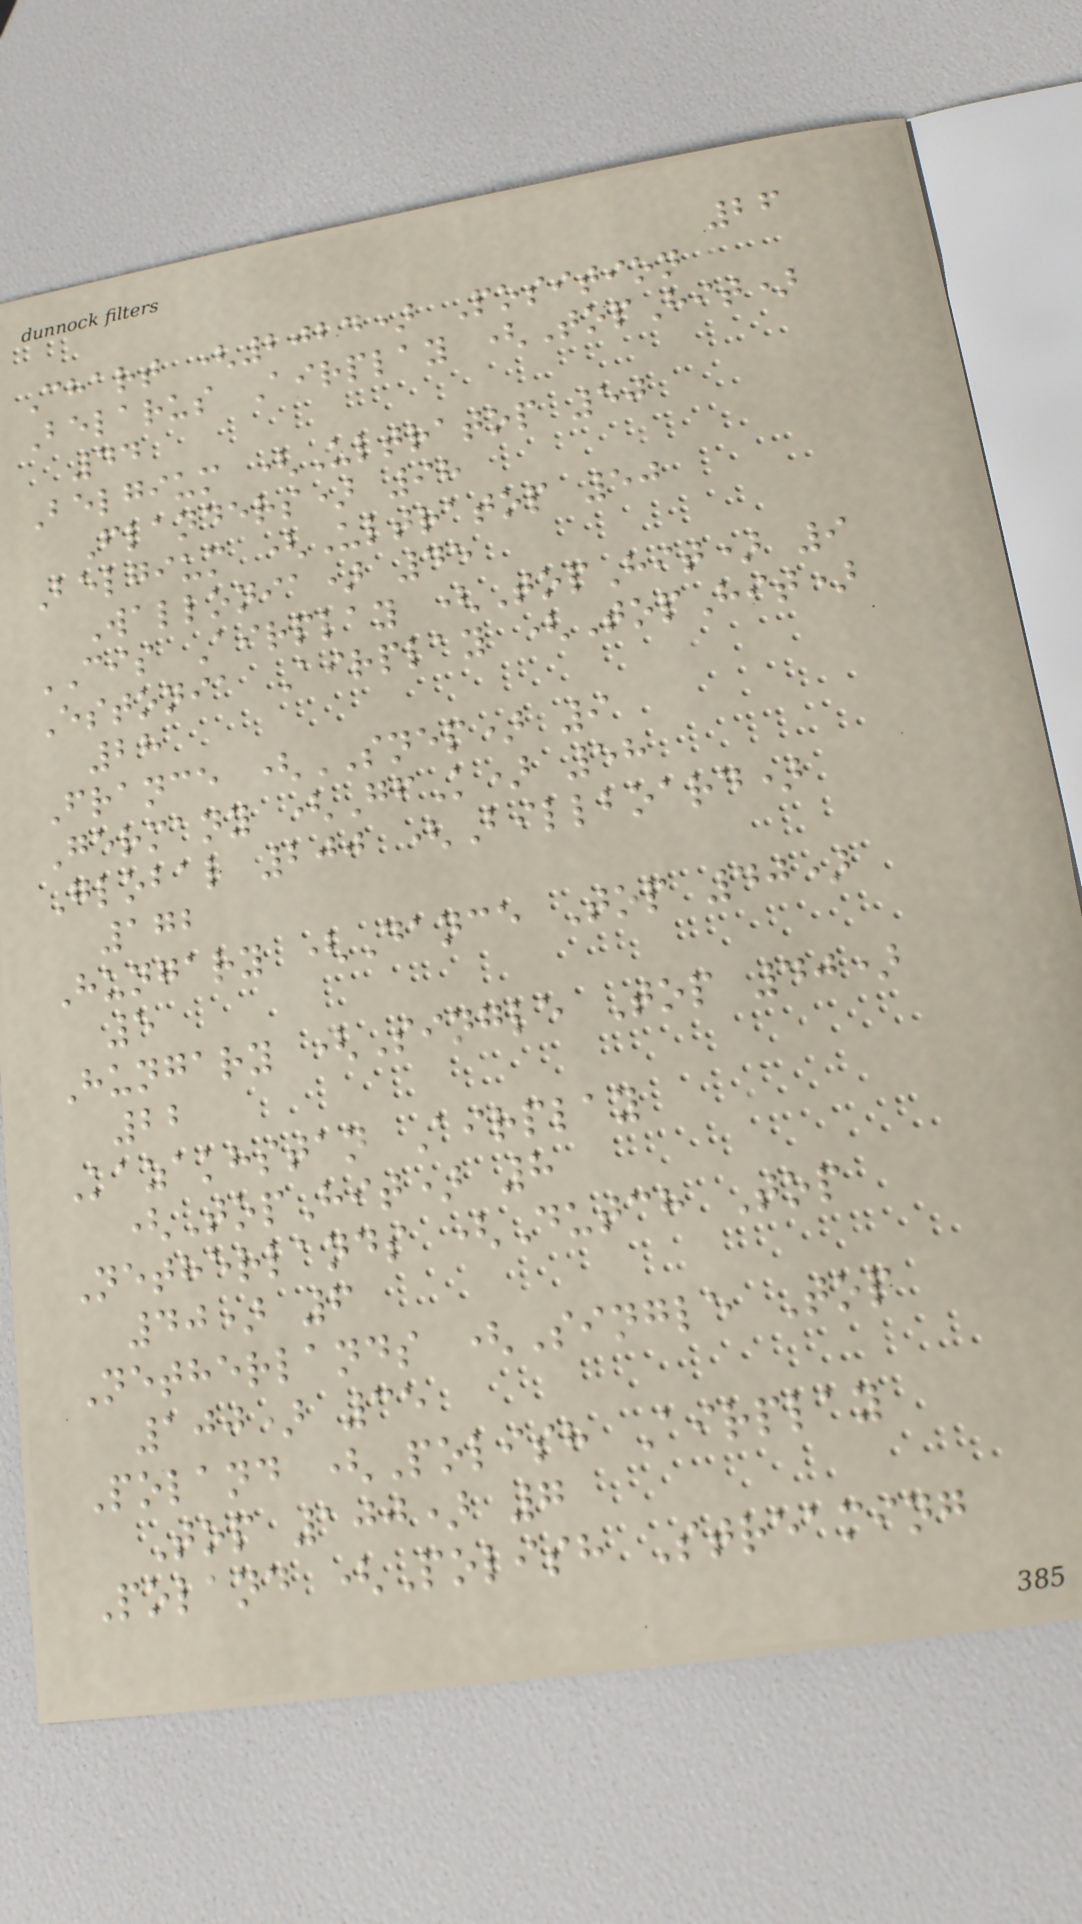26
Chart (2024) Position
Belarus Airplay (TopHit)
44
Belgium (Ultratop 50
Flanders) 98
Belgium (Ultratop 50
Wallonia) 45
CIS Airplay (TopHit) 9
Estonia Airplay (TopHit)
28
France (SNEP) 9
Germany (GfK) 58
Global 200 (Billboard)
172
Hungary (Dance Top 40)
5
Hungary (Single Top 40)
22
Kazakhstan Airplay
(TopHit) 8
Netherlands (Dutch Top
40) 6
Netherlands (Single Top
100) 35
Poland (Polish Airplay
Top 100) 7
Poland (Polish Streaming
